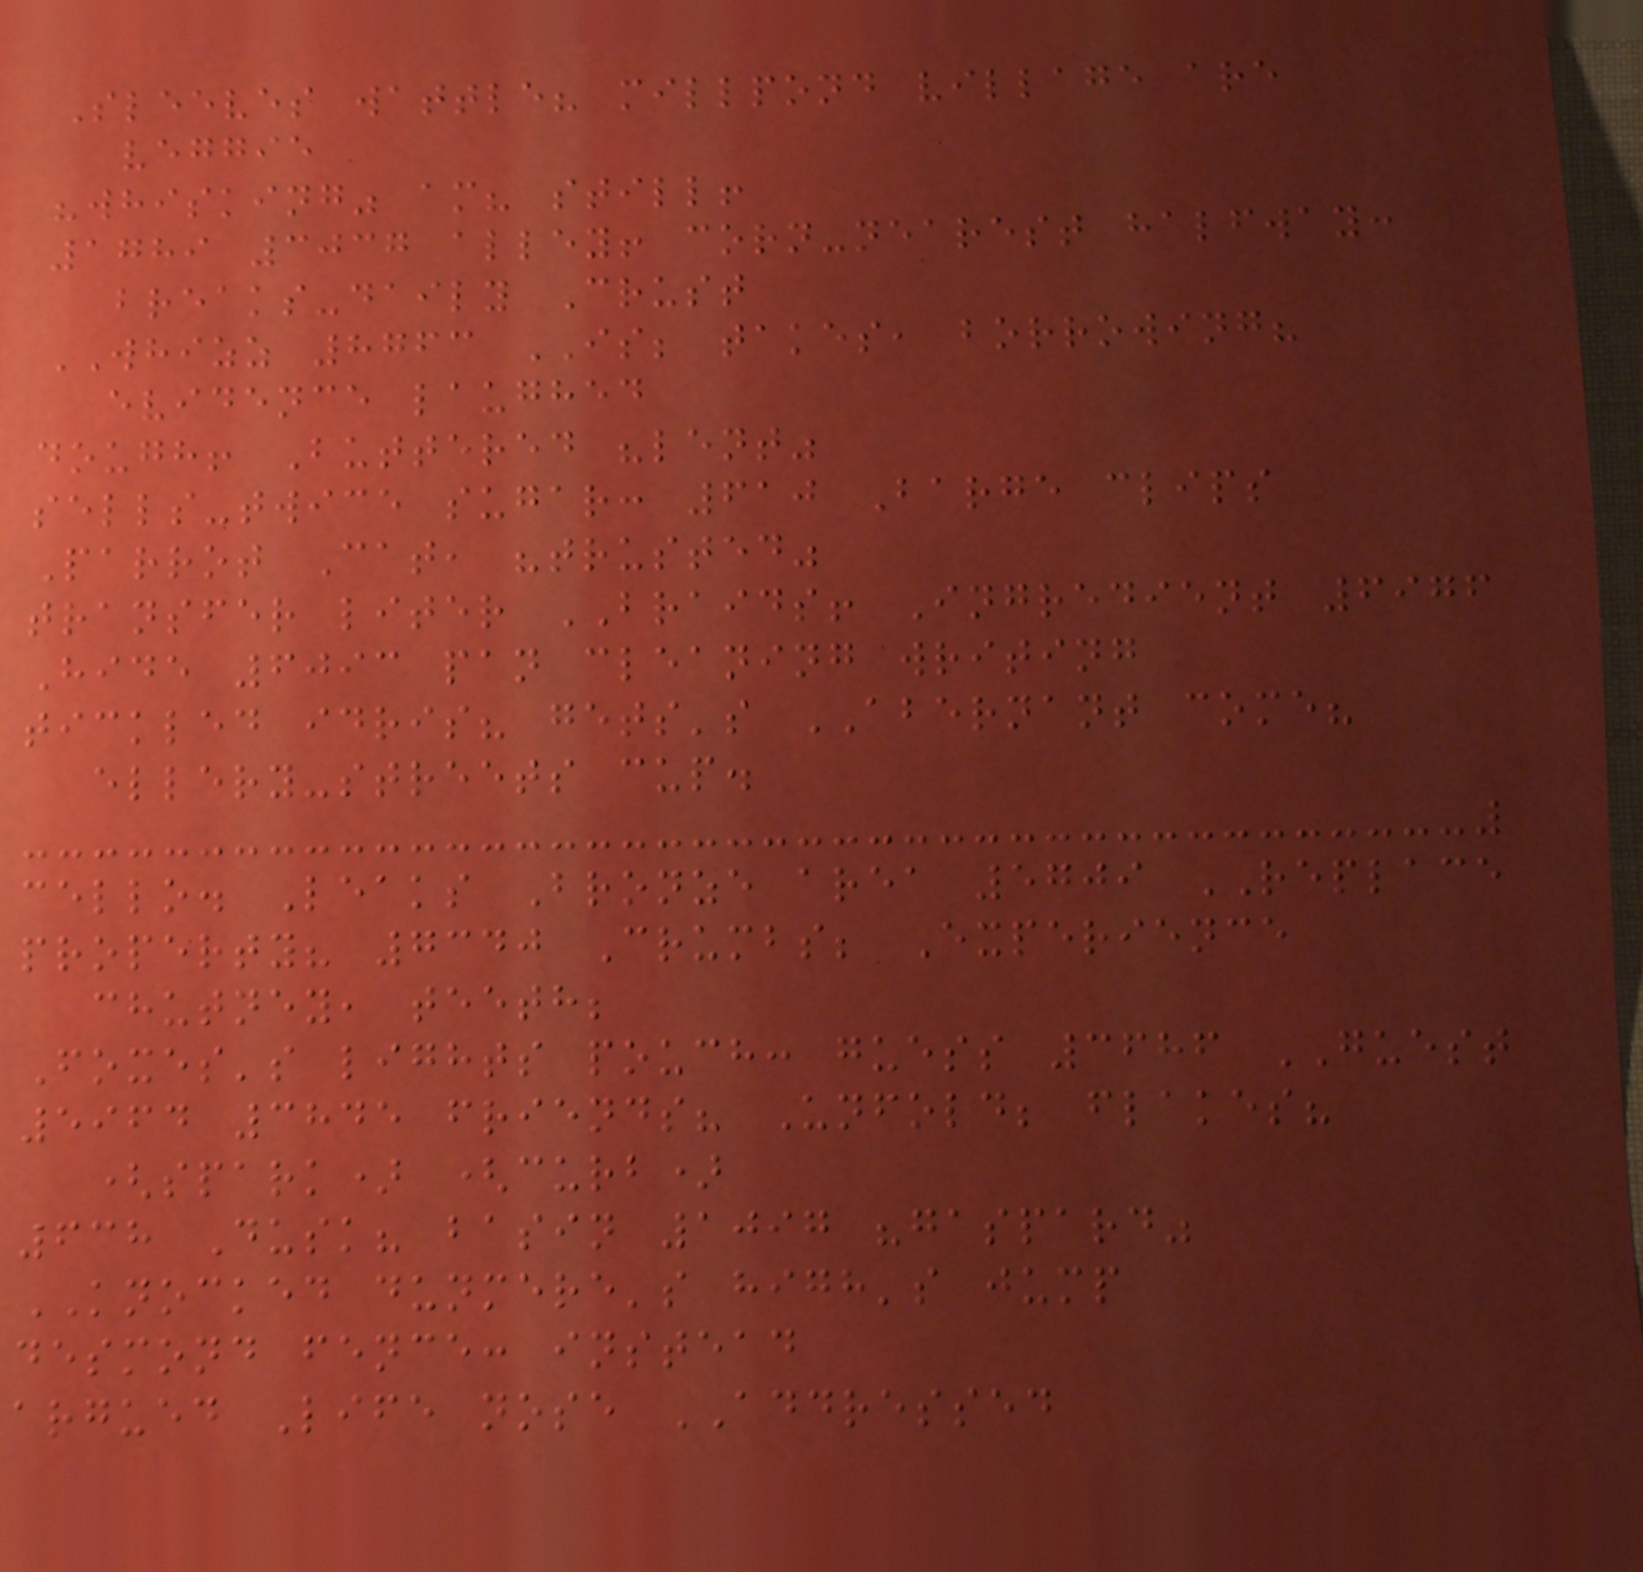Sleeves wattle? millpond village are
veggie
"whisking" am? still!
1789 3037 alley! corn-nearest halfway:
breaks-daily Crust
WHIZZ 8763 IS; takes, borrowing?
evidence laughed
dough! Buttered "lent"
sells-twice sugar: 610 Barge clips
Parrot Cat, "trusted"
transfer liter BRAIDS! Ingredient 6976
Hide 6093 pan cleaning writing
tickled idris? gets's ABERNANT come?
ellery-streets cup.
cello. Leaks Bronze area 5709 REPLACE
property? 7340 Crumbs; Experience
chutney, teeth;
Foxes's lights pouch: guess 3686 GUEST
5964 3845 friends? Unfold; flakes?
(spark) (curb)
638 Dusk? basin 1097 "gaspard"
KNOCKED dunmere's high's jump
desmond fence: instead
argued Life nose ADDRESSED
